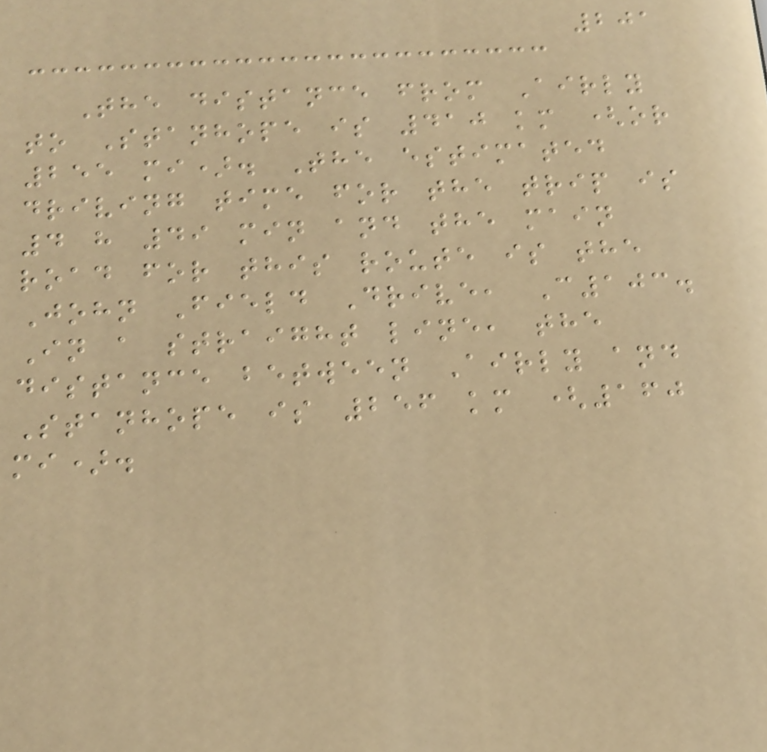201
The distance from Airly
to Stanhope is 410 km (or
255 mi). The estimated
driving time for the trip is
4 h 49 min and the main
road for this route is the
John Field Drive, C103.
In a straight line, the
distance between Airly and
Stanhope is 256 km (160
mi).
